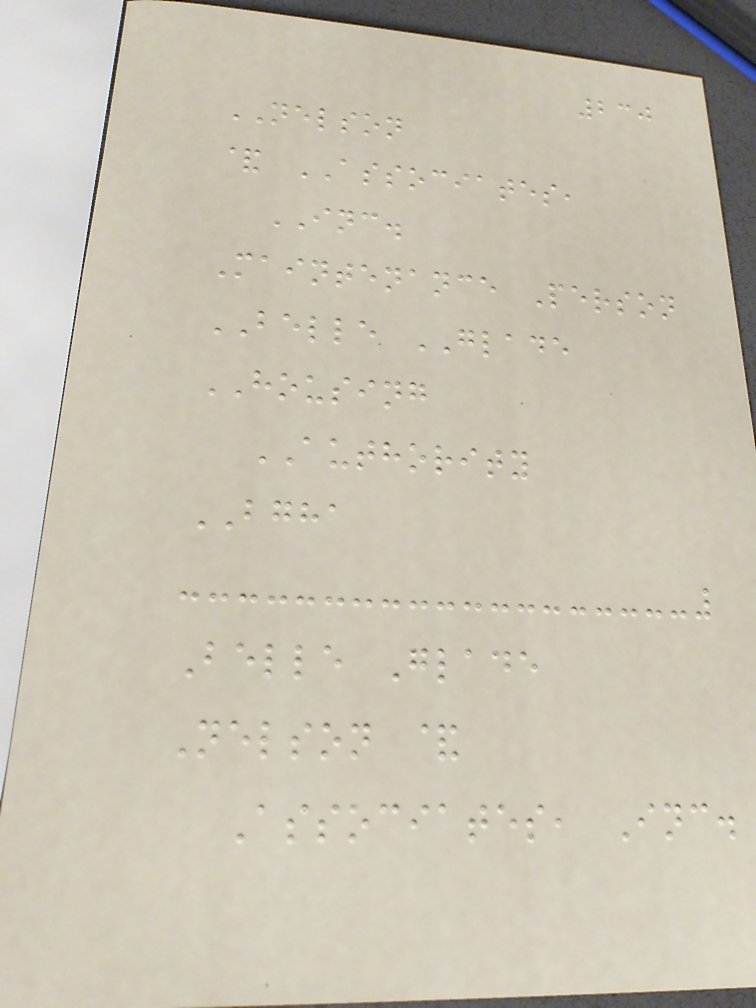230
NELSON
& ASSOCIATES,
INC.
Maintenance Person
BELLE GLADE
HOUSING
AUTHORITY
BGHA
Belle Glade
Nelson &
Associates, Inc.
